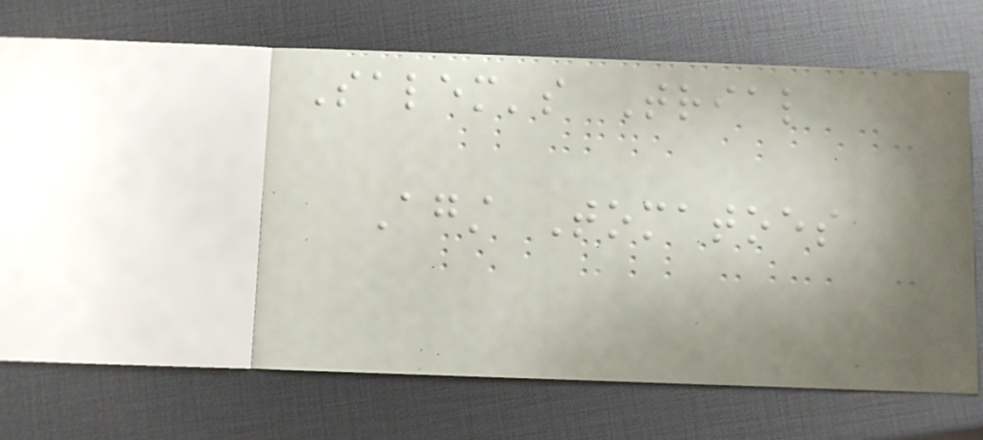Salem's Trial
Against Tomatoes
